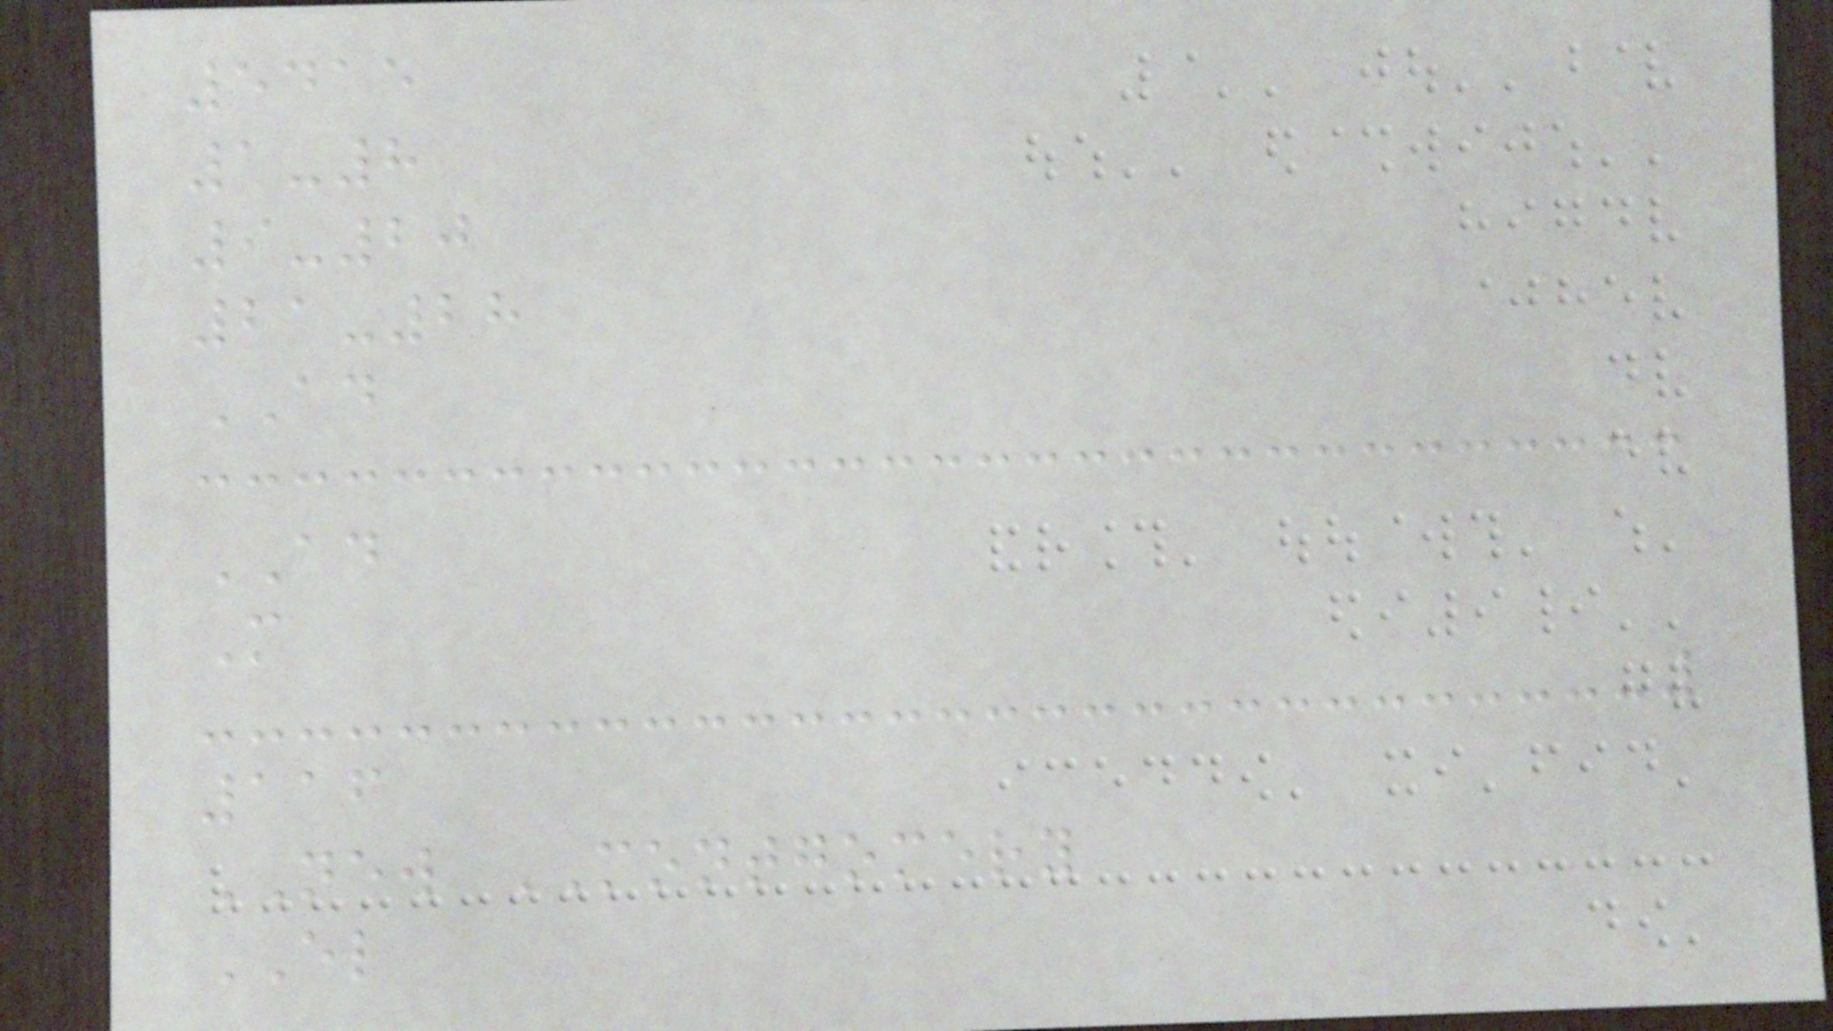5415
1-8
9-20
21-28
AD
AD
M
116
NEW MONTGOMERY
EL
